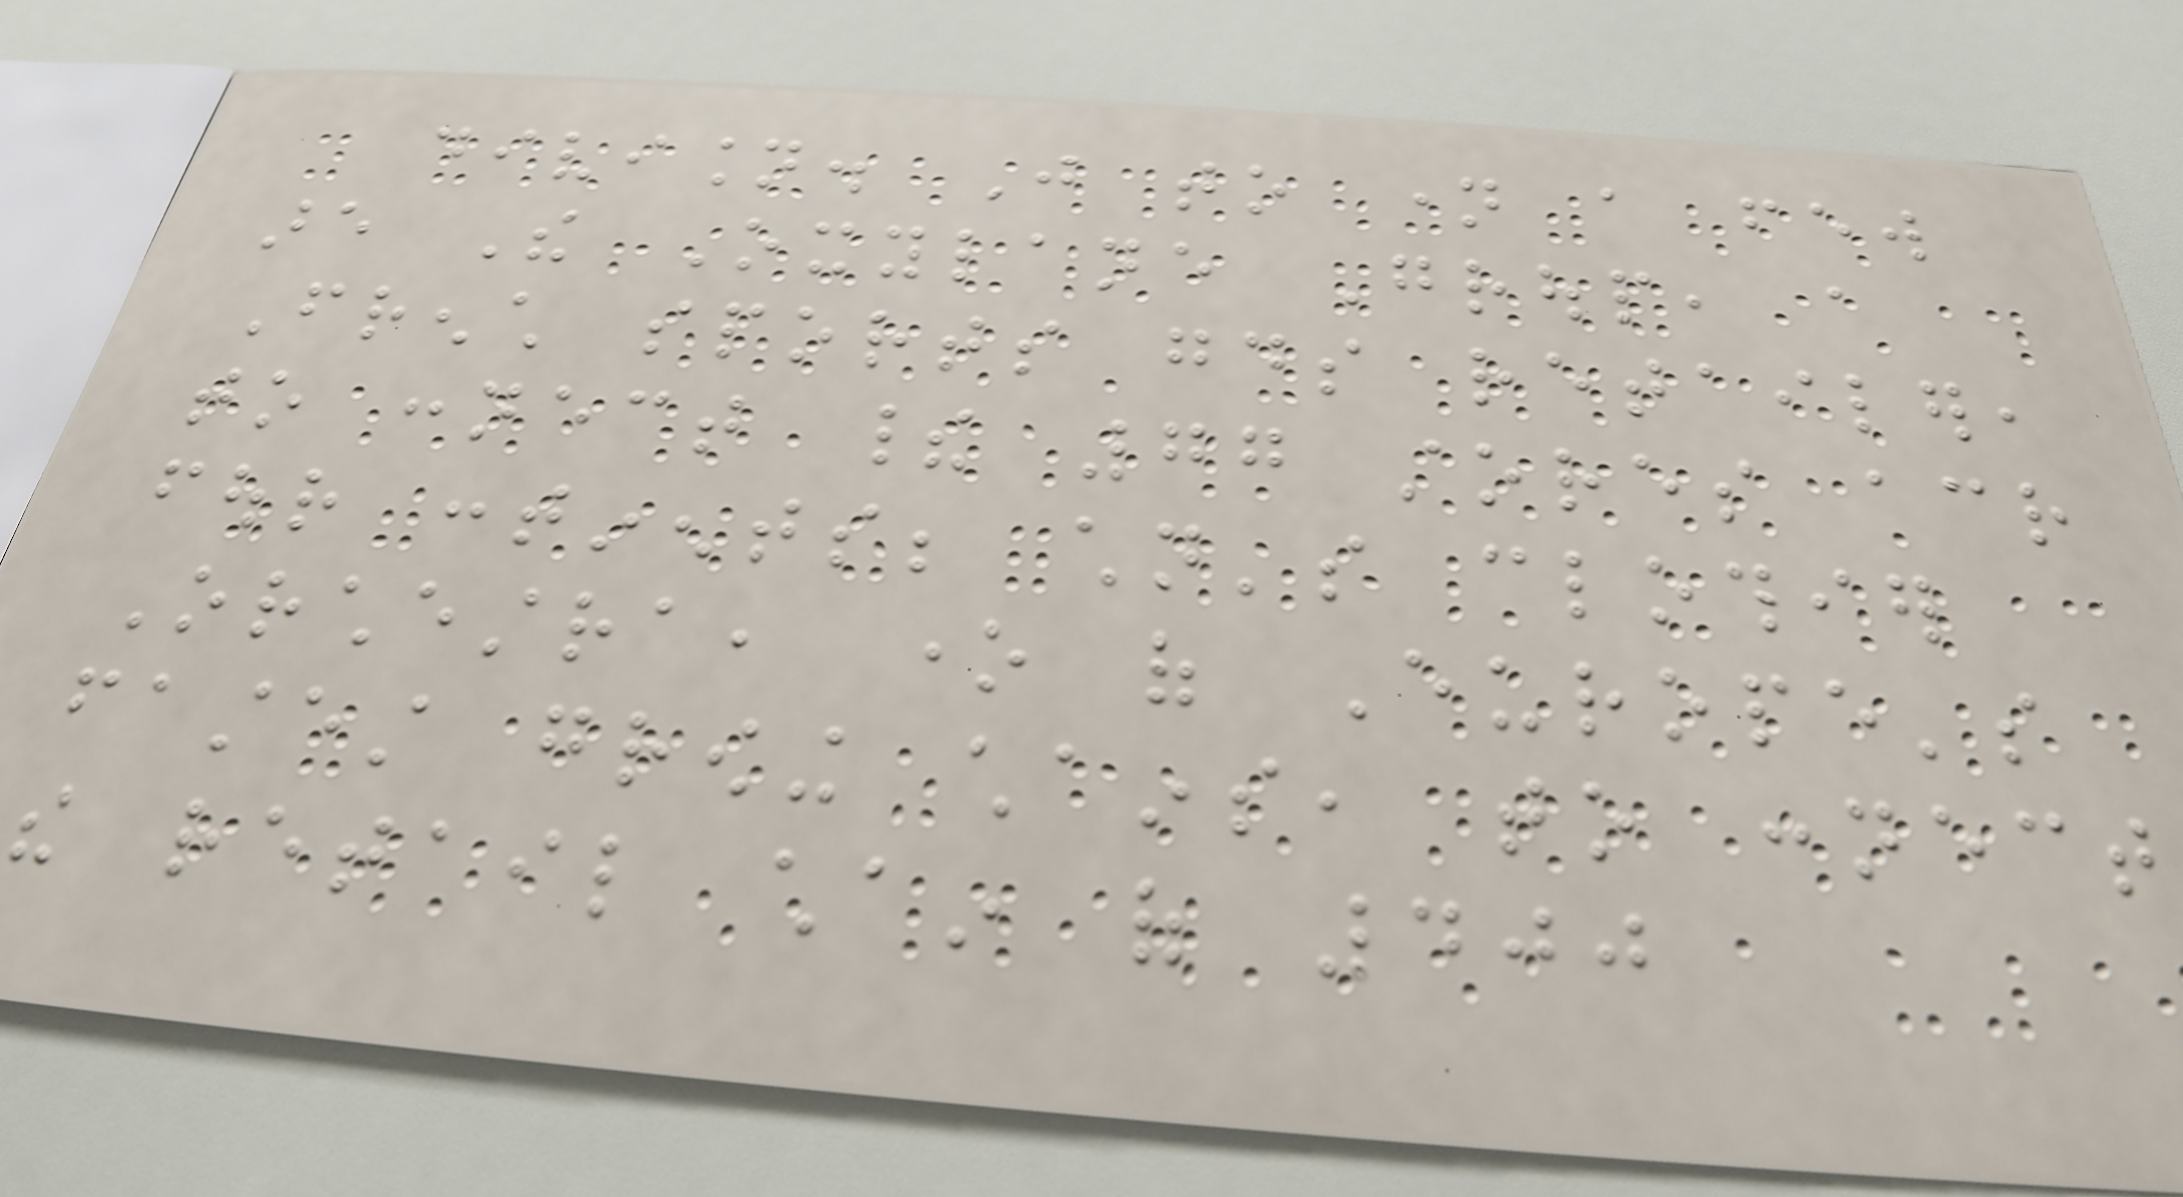division. Just to name a few
are The Oxylane Group, a
French sports goods retailer,
to connect their 77 stores across
four continents; children's clothier
Orchestra, one of Europe's
fastest growing chains, to connect
the retail chain of 400
